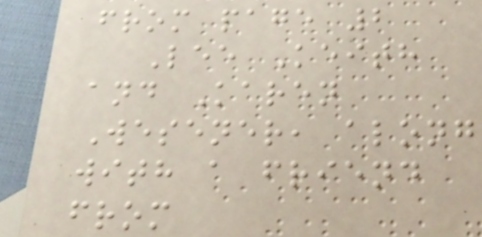from page 2
Lee Keith
and Karen
Wesener, along
with a friend
from
